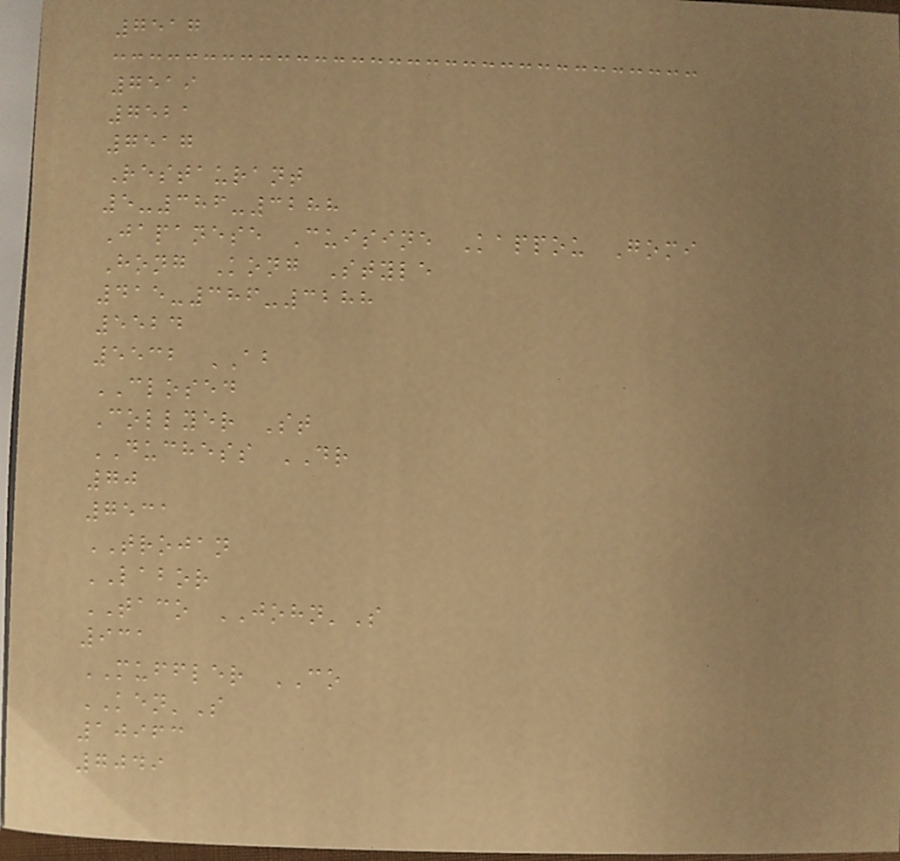7517
7519
7521
7517
Restaurant
5-386-3288
Japanese Cuisine Kappou Gomi
Hong Kong Style
415-386-3288
5524
5532 AB
CLOSED
Collyer St
DUCHESS DR
70
7531
TROJAN
LABOR
TACO JOHN'S
931
MUFFLER CO
KEN'S
10963
7049
